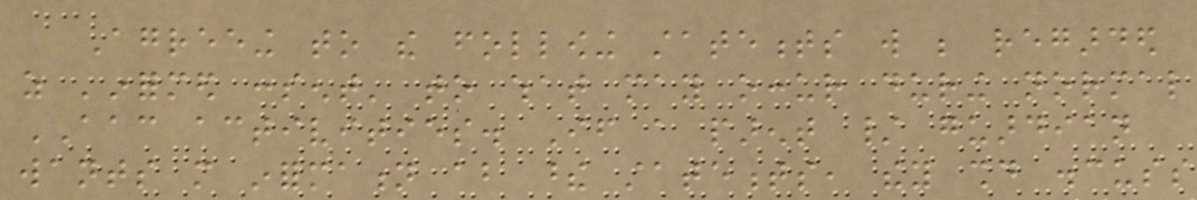Agreeing to the following statements will be regarded
as 'informed consent' to what may occur during normal
AAC activities. If a parent / guardian
wants more information about these statements, they should discuss
